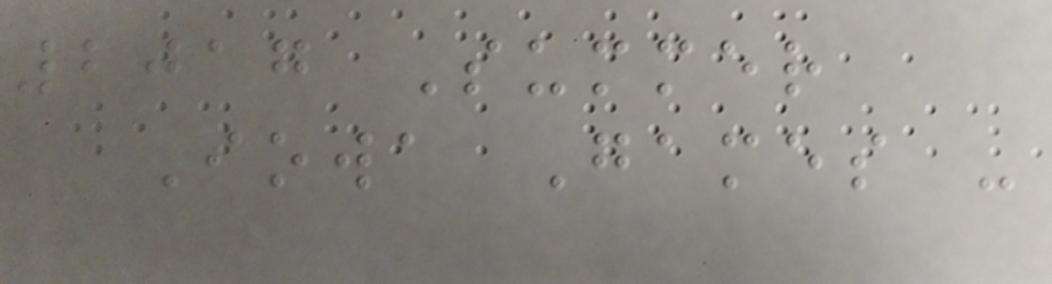2017 Summer
Iowa Games -
